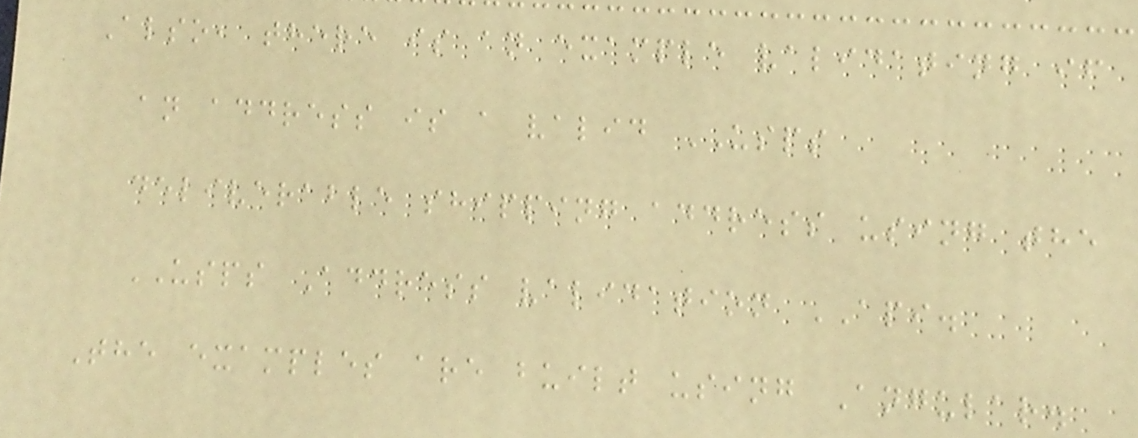Also, there is an example validating if
an address is a valid USPS
deliverable shipping address using the
USPS Address validation API.
The examples are built using Angular.
